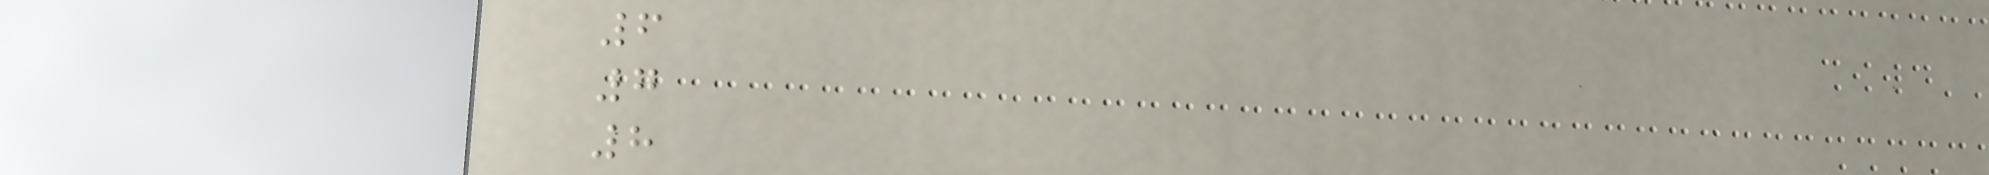6
7
8
